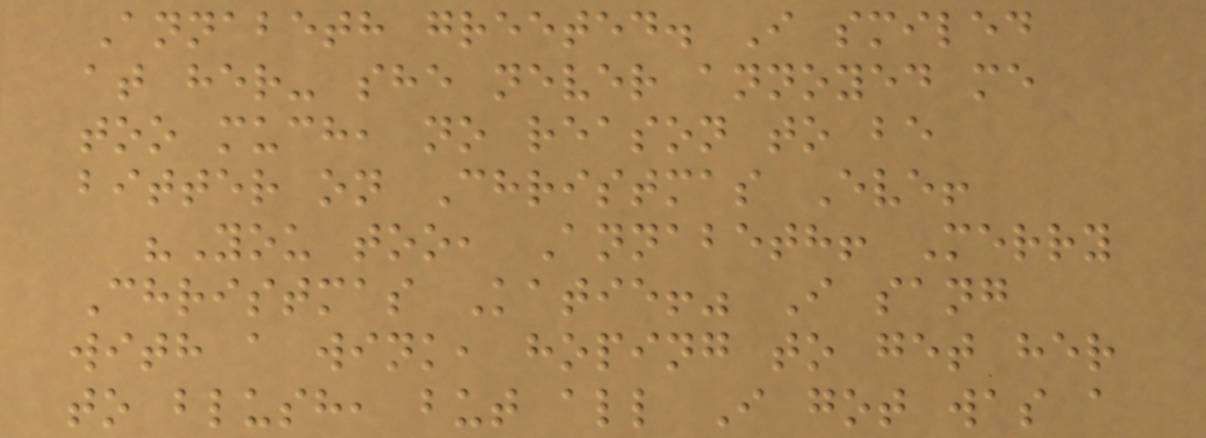Annabeth greeted. I smiled
at her- she never annoyed me
too much, no reason to be
bitter on Christmas Eve!
"You too, Annabeth! Merry
Christmas Katie!" I sang
with a wink, hoping to get her
to blush, but all I got was a
